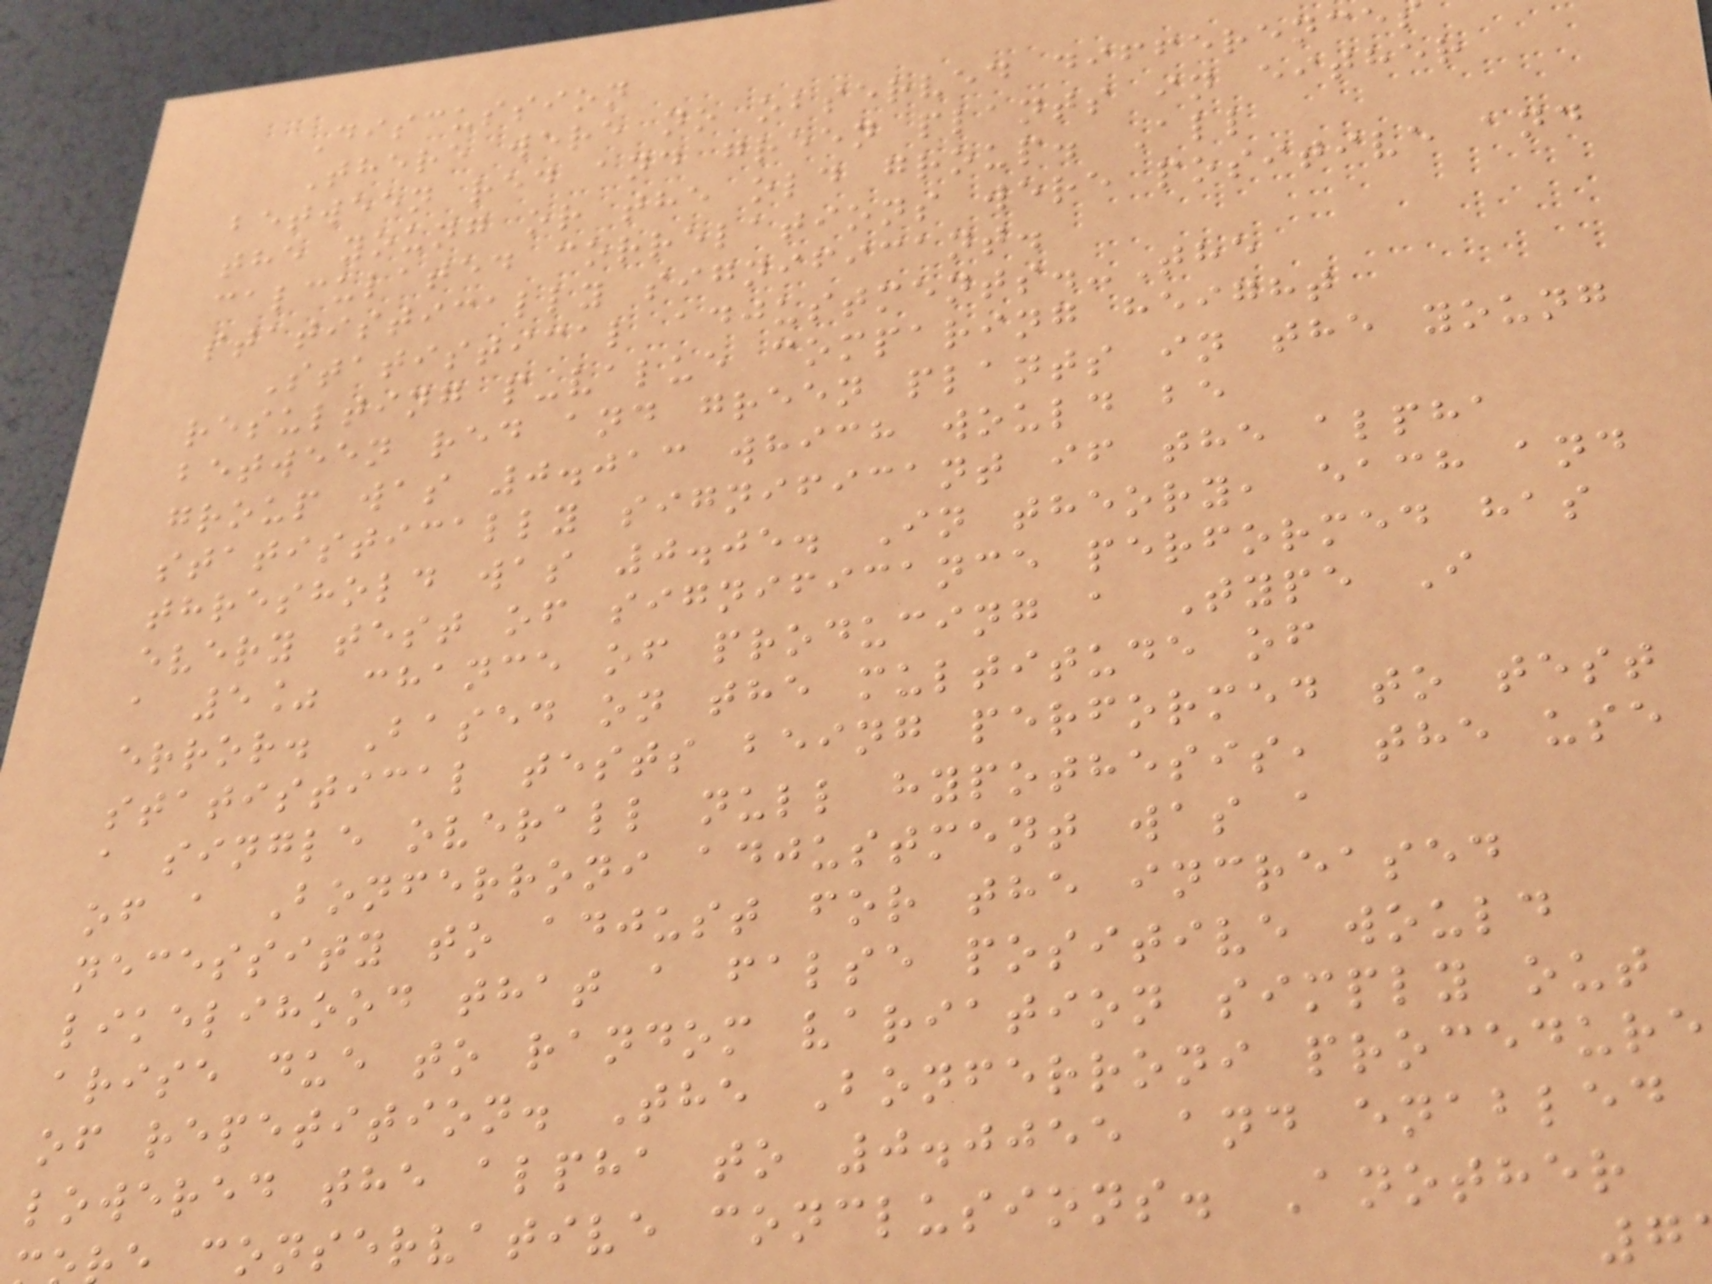Discussion
There were no observed difference
between red and green plants in either
the young or the old group. All
calculated correlations were positive and
statistically significant.
Statistical adjustments.-The
resulting p-value comparing height
between red and green plants in the young
group was 0.013 which would be
statistically significant if the alpha
threshold was 0.05. In theory, each and
every test of significance performed has
a 5% chance of producing a Type I
error. Based on the multitude of
statistical tests being performed to test
a single overall null hypothesis, the use
of a Bonferroni adjustment was a
necessity to adjust for the increased
likelihood that a false positive would
arise due to random variation simply out
of repetition. The Bonferroni procedure
lowered the alpha to 0.0055 and enabled
e conservative conclusions. Another
